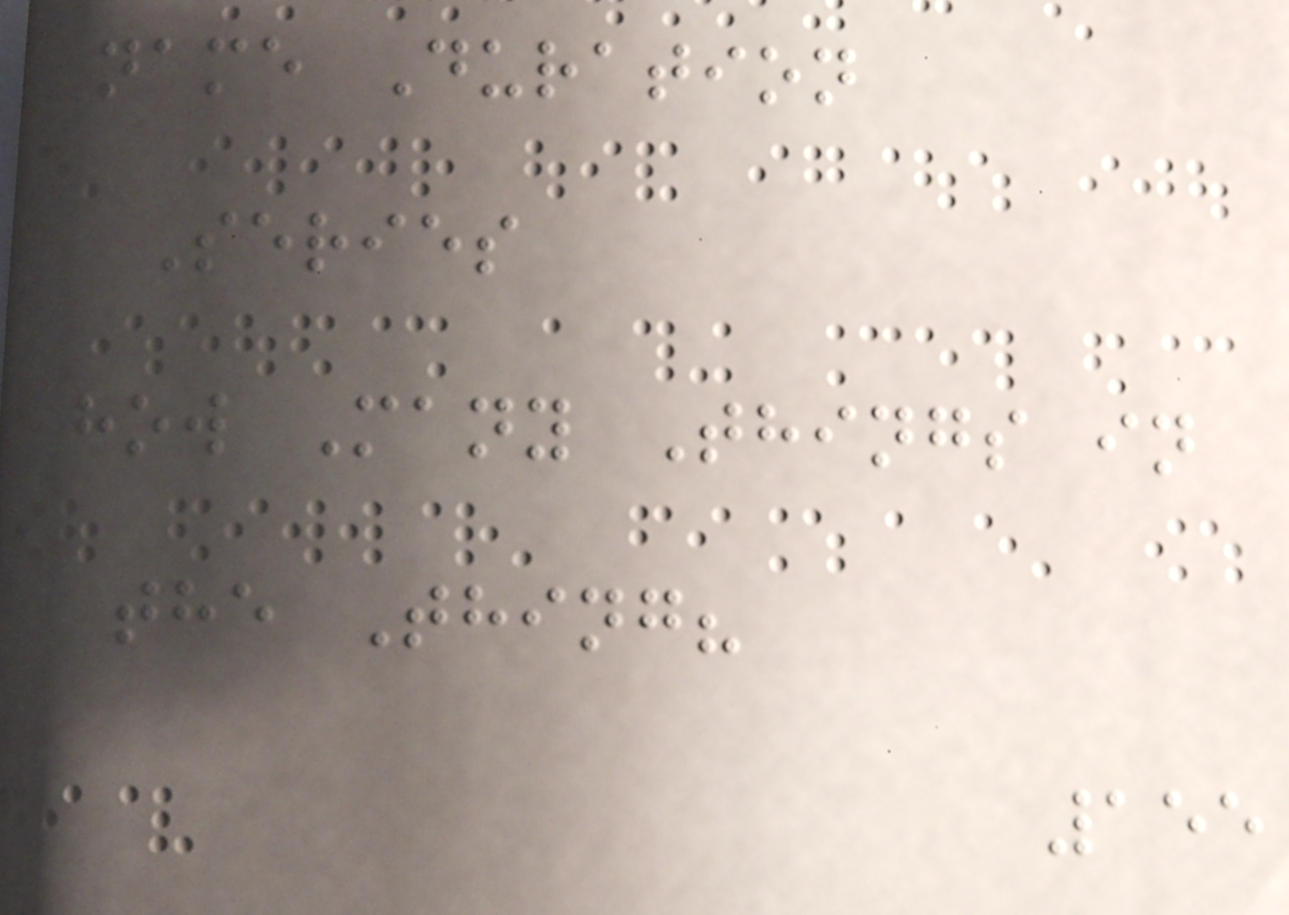Name Duration
Series
How Many Things in
the Thing?
155
